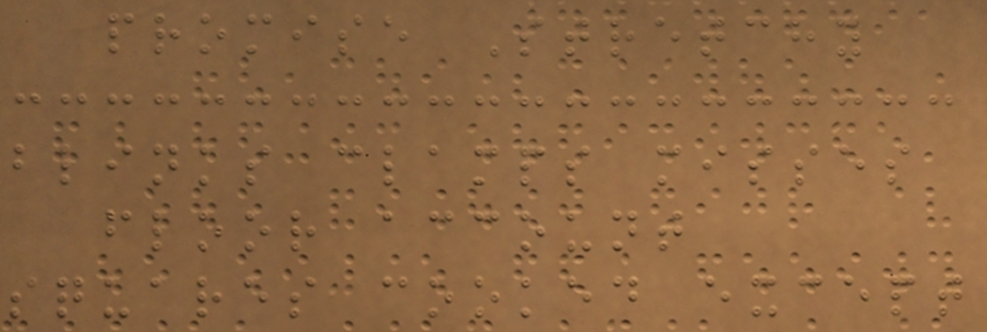promise Stretchy
blinks clamps misses
floor account
squares cooked except
